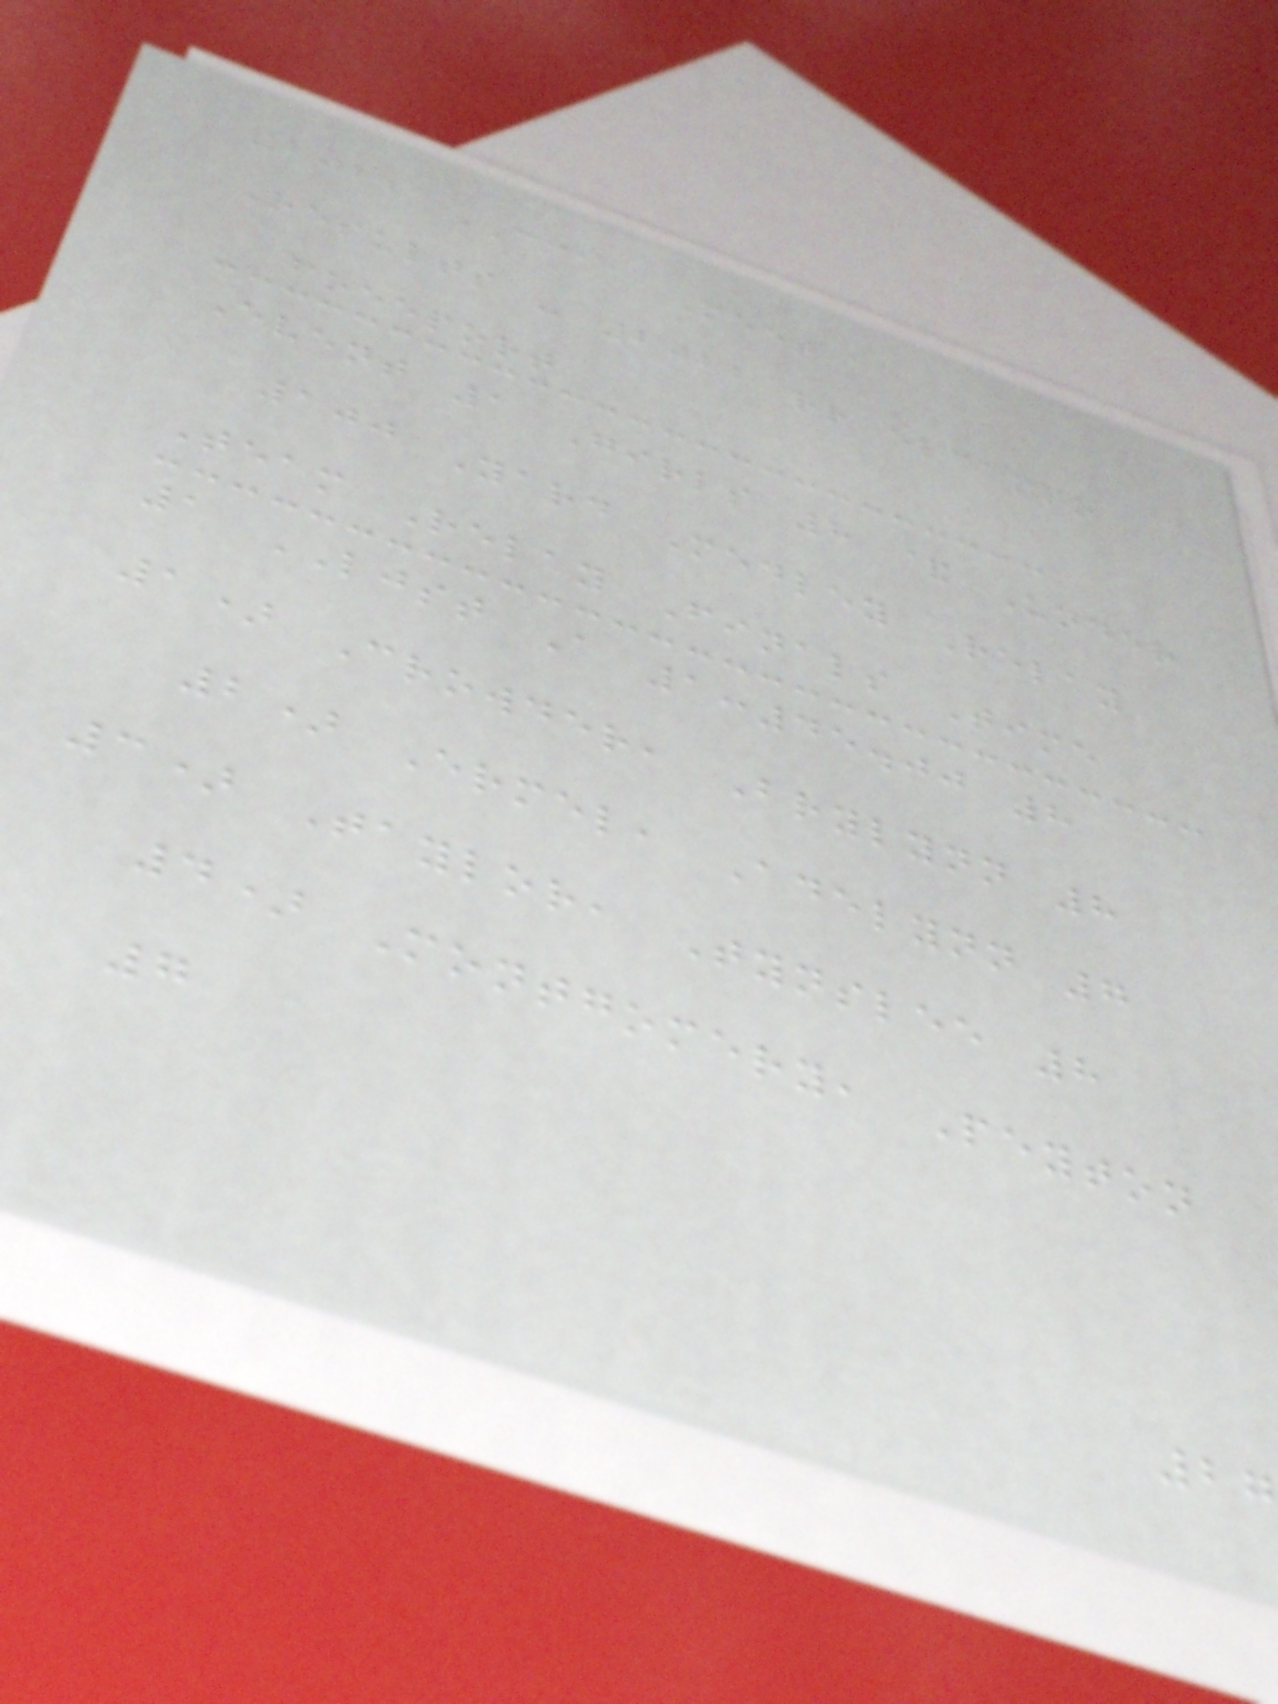2022 CCAA Meet
Results - 2022 rr elcampo
freeport
Event 1 Girls 8 & Under
100 Yard Medley Relay
Team Relay Finals Time
1 LJST A 1:45.00 8
1) Crowder, Brylynn 8
2) Ermel, Adelynn 7
3) Taylor, Tynslee 8
4) Montgomery, Peyton
7
